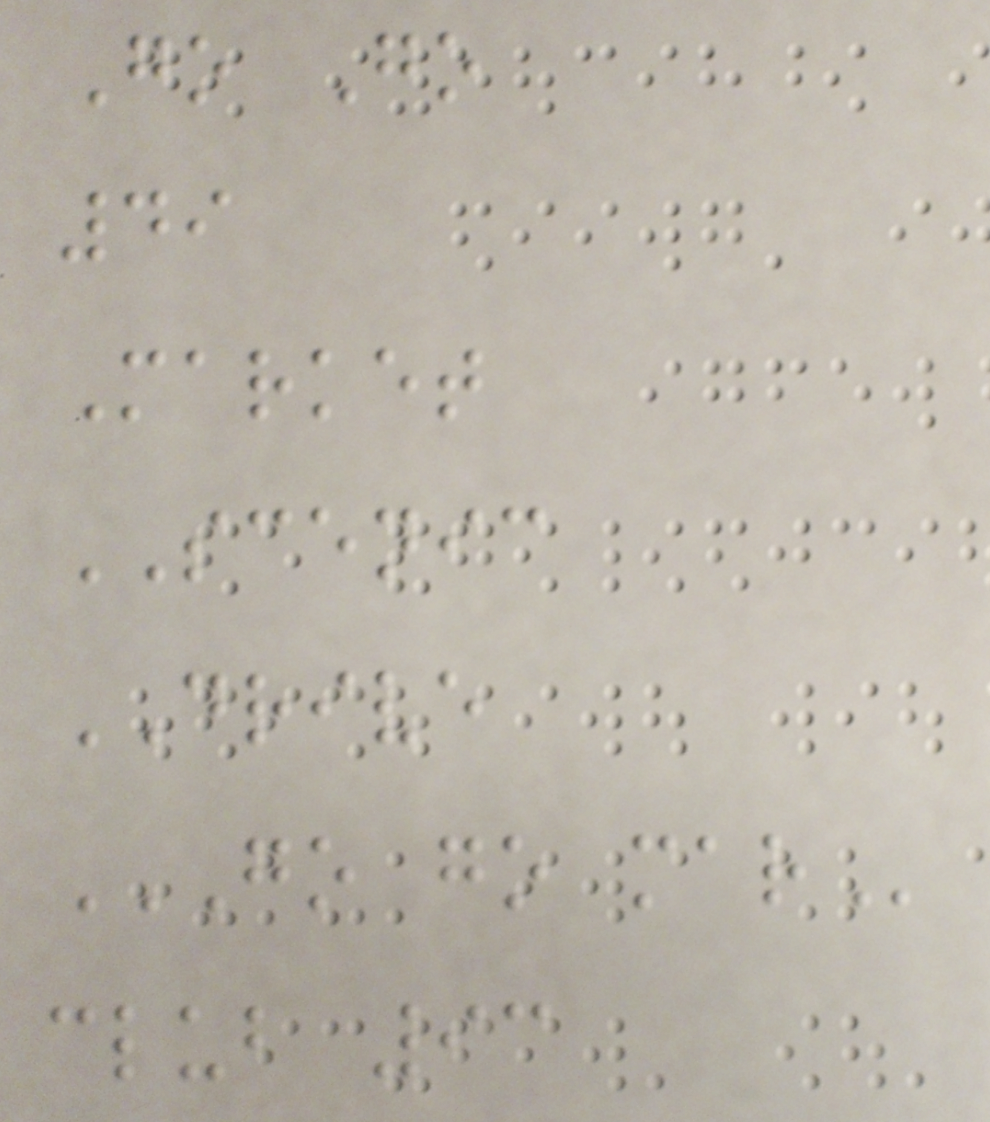Go Go
49
Market
SCENIC
DRIVE
GO GO MAR
club 93
